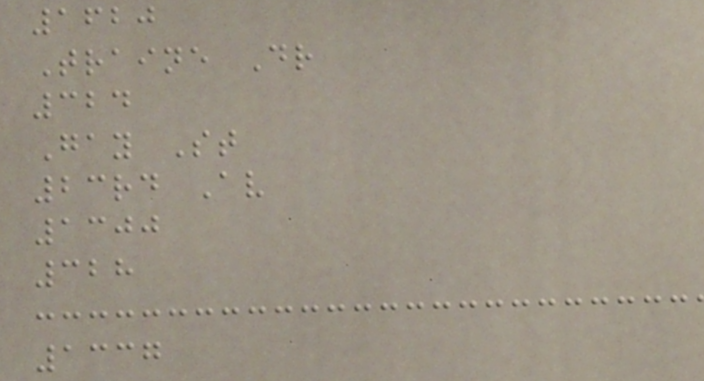1620
Traine Dr
324
Gay St
23rd Av
1300
328
1337
